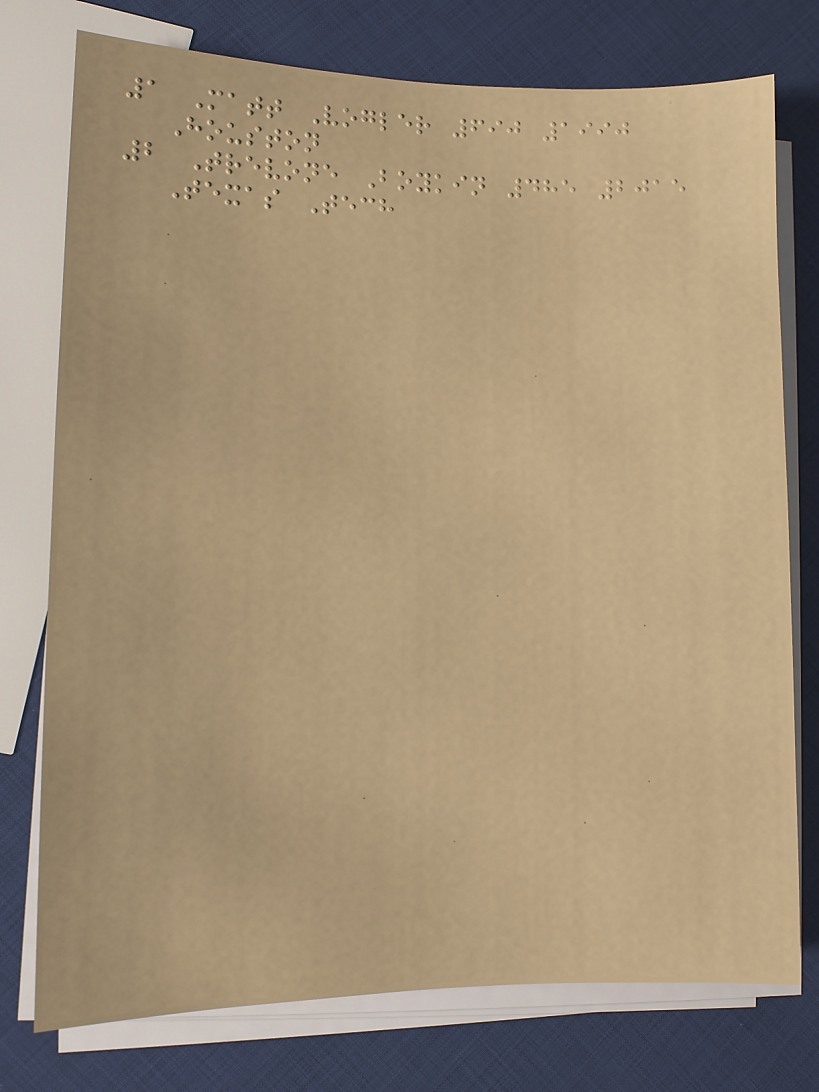1 Matt Vogler 690 1990
Houston
2 Trevone Boykin 485 2015
Texas Tech
